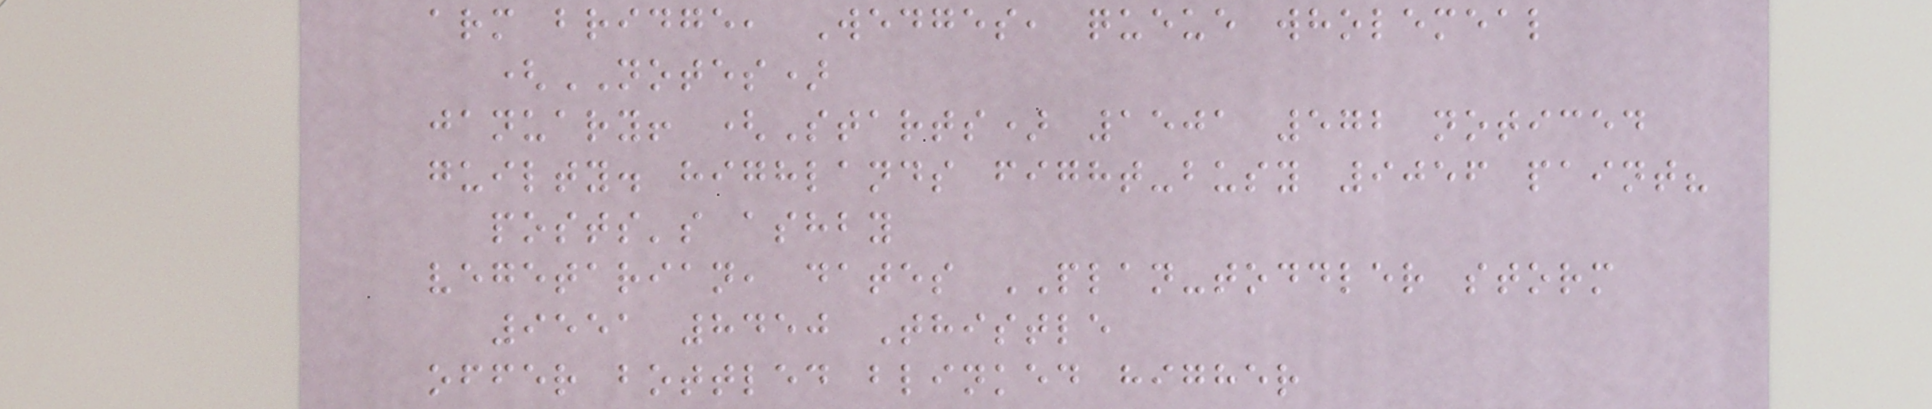arm bridge, Wedges, queue wholemeal
(NOTES)
january! (Starts) 1501 572 noticed
guilty. highlands fight-busy 9056 paint?
posts's ashby
vegetarian, dates PLAN-toddler storm
9551 8450 Thistle
offer bottled blinked higher
